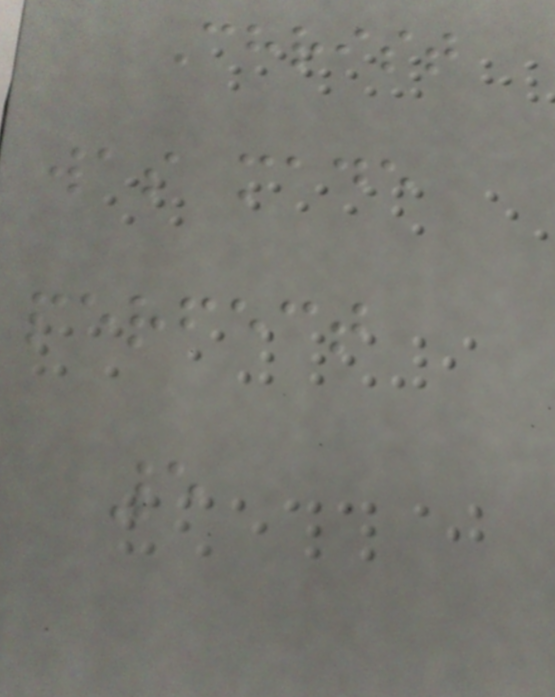Christ
was made
perfect
5
